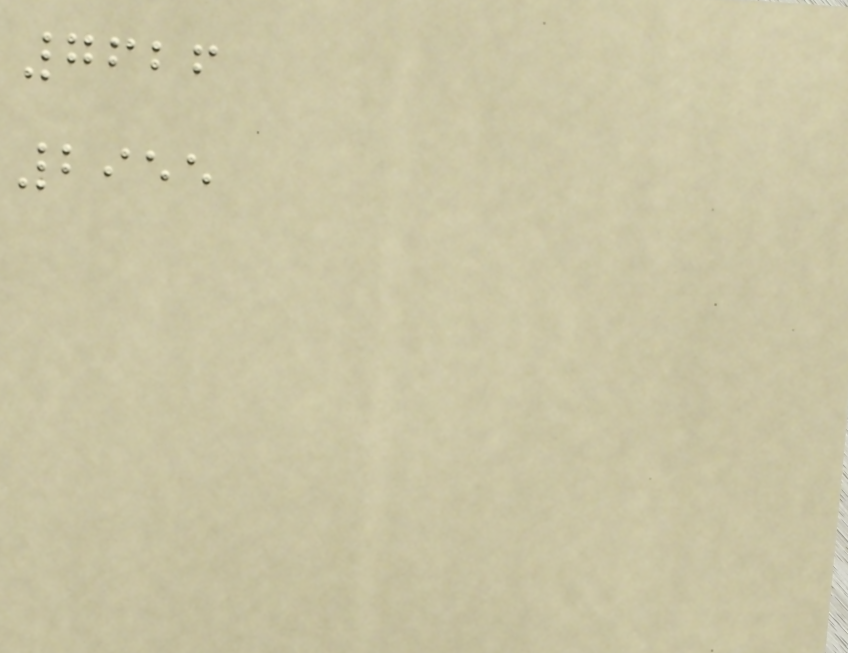7626
2955
